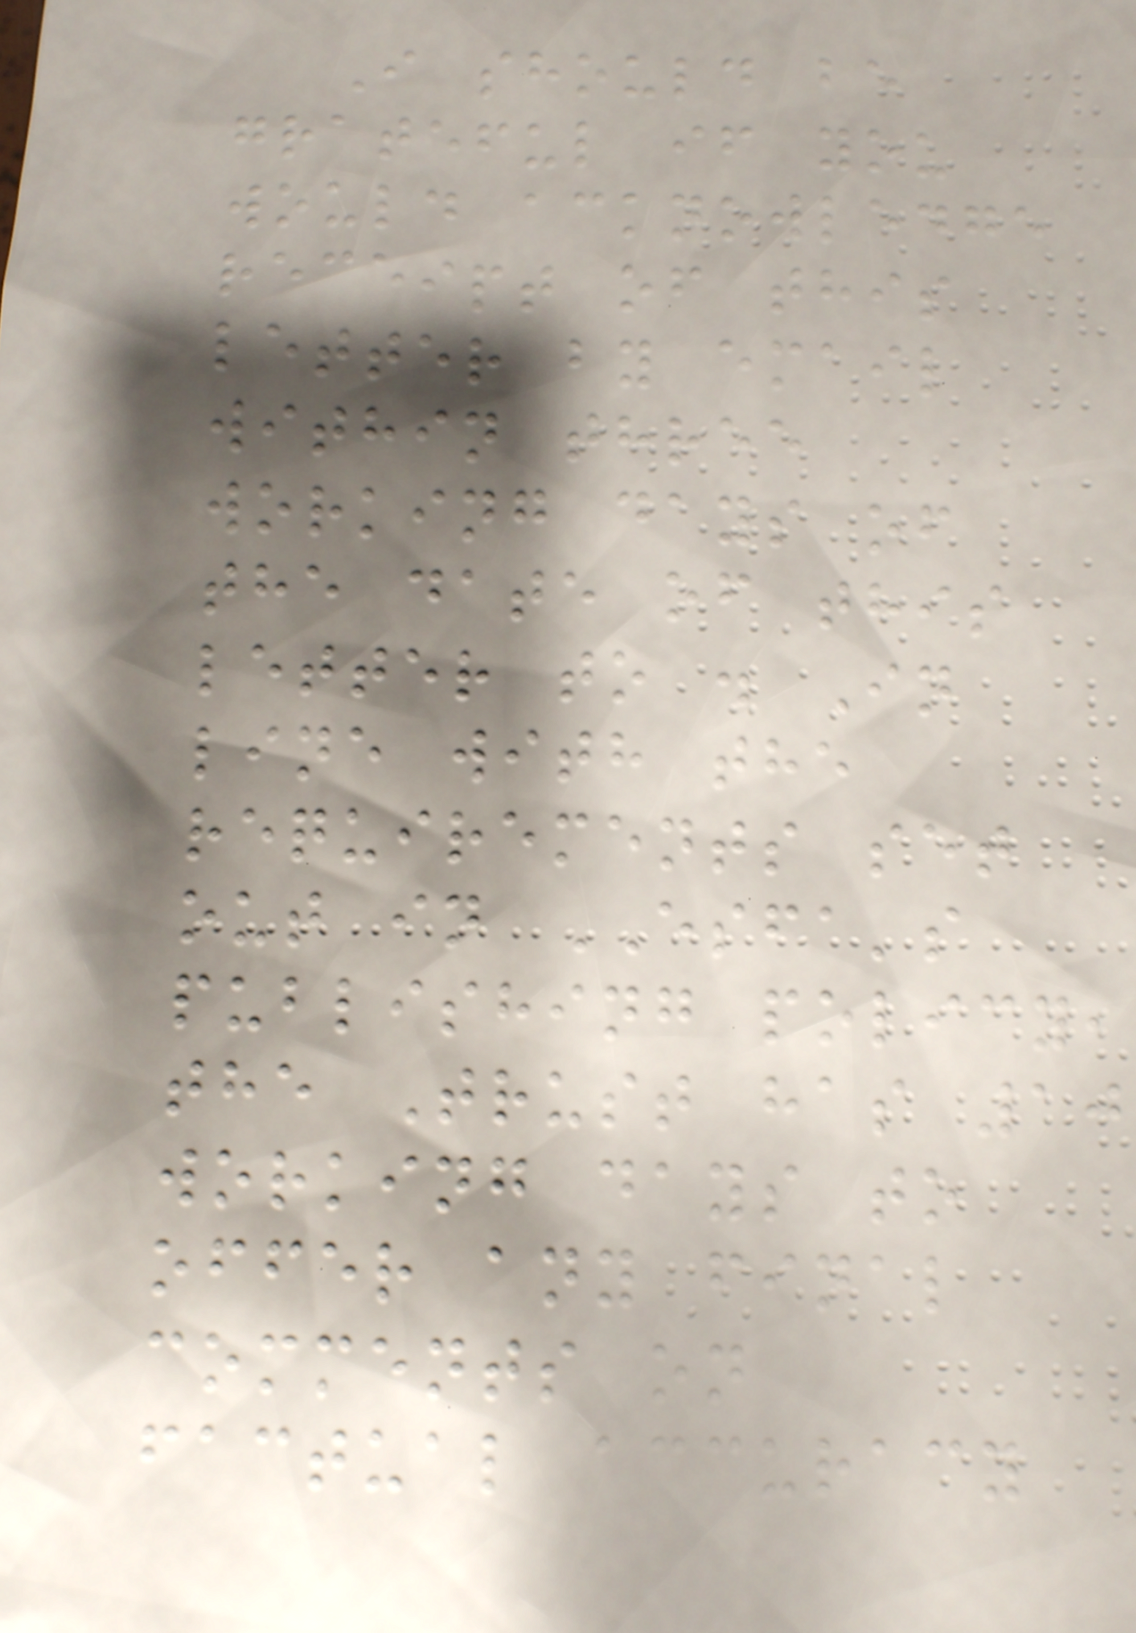I should be
grateful if you
would acknowledge
receipt of this
letter by email
within three
working days of
the date of this
letter to . In
line with the
requirements set
out in ESFA's
publishing policy,
the Trust has 10
working days to
offer any final
comments on
factual accuracy
